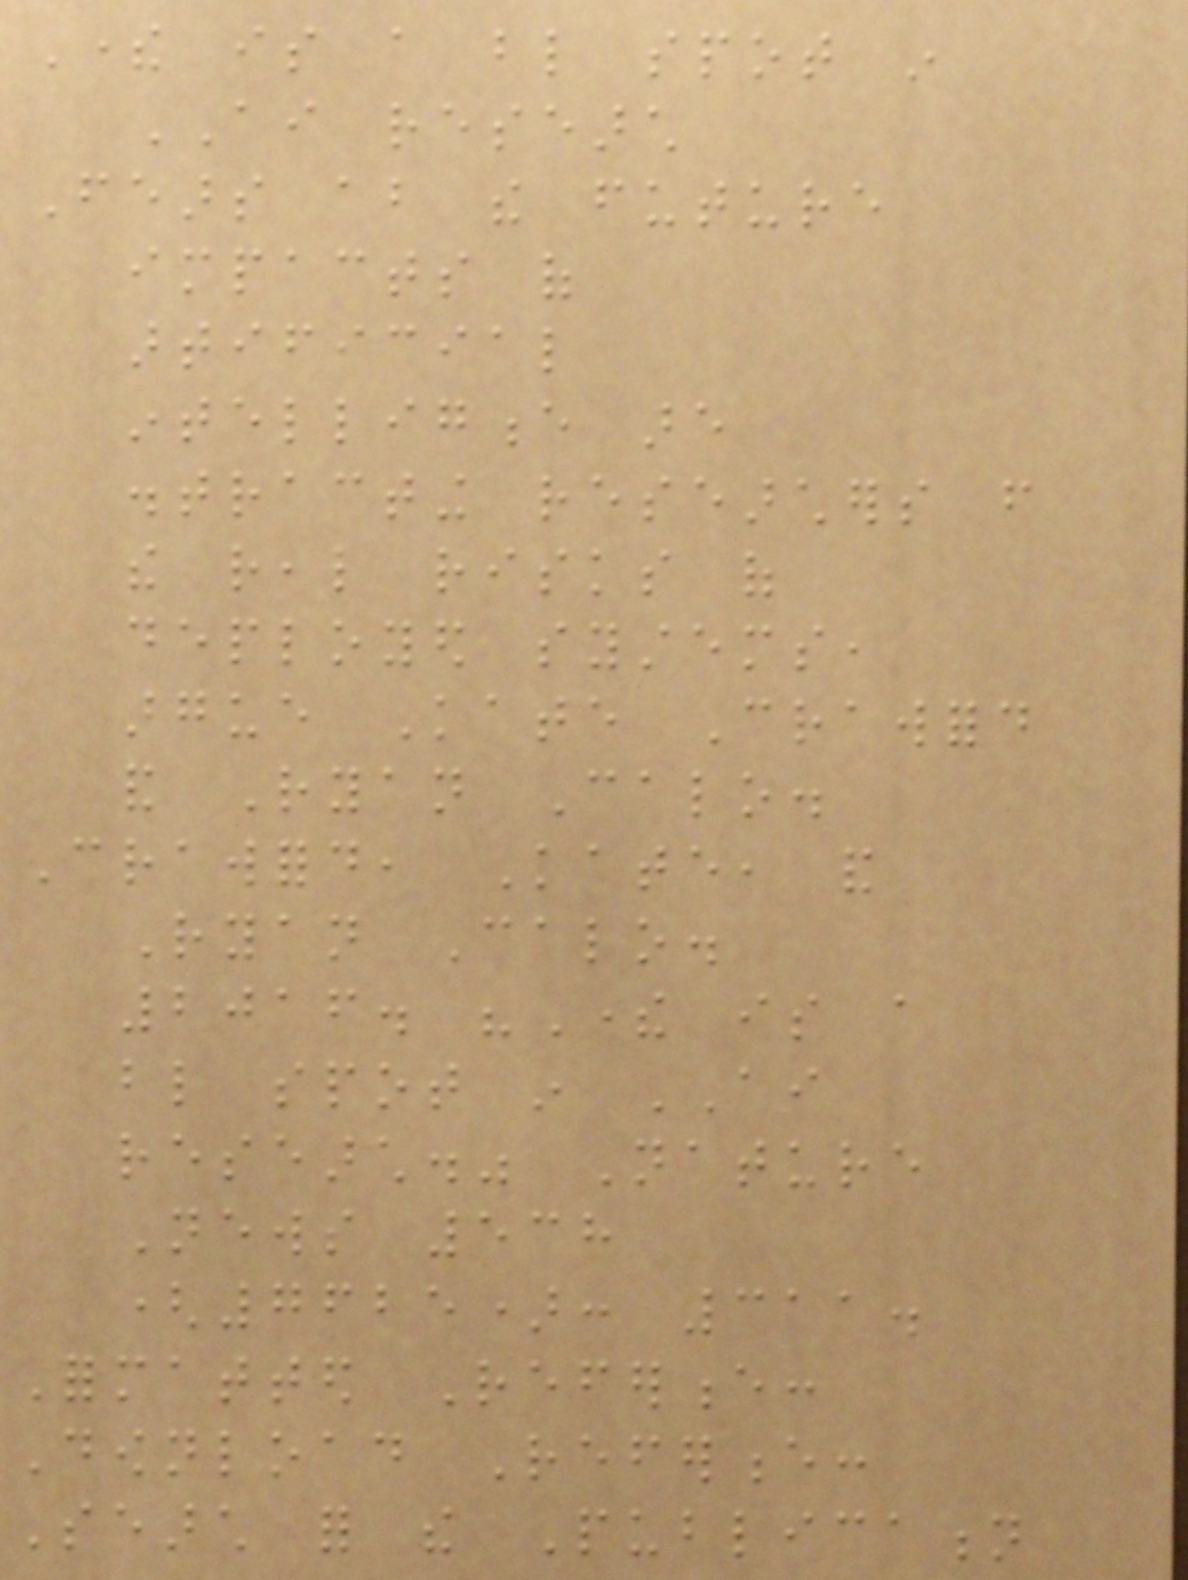There is a blind spot in
AI research
Fears about the future
impacts of
artificial
intelligence are
distracting researchers from
the real risks of
deployed systems,
argue Kate Crawford
and Ryan Calo.
Crawford, Kate, and
Ryan Calo.
2016. "There is a
blind spot in AI
research." Nature
News 538
(7625): 311.
Formatted Reference:
Download Reference:
Search for the Publication
